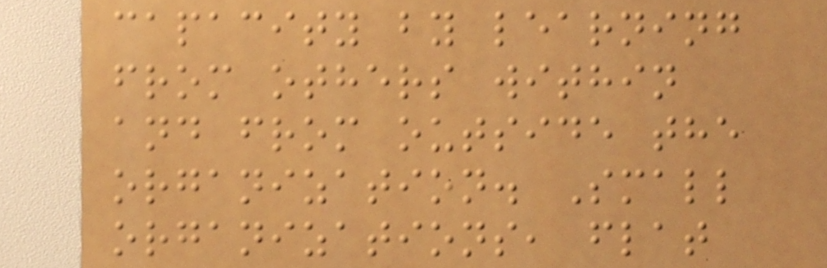capacity by learning
from others within
and from outside the
organization. Small
organizations, flat
